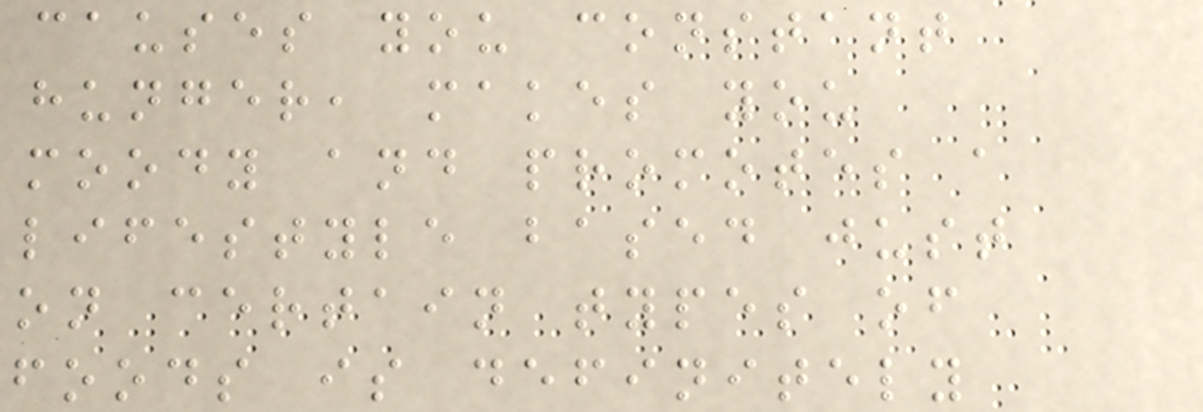causes you constant
hunger, makes you
moody and promotes a
lifestyle based just
on certain types of
foods is definitely
